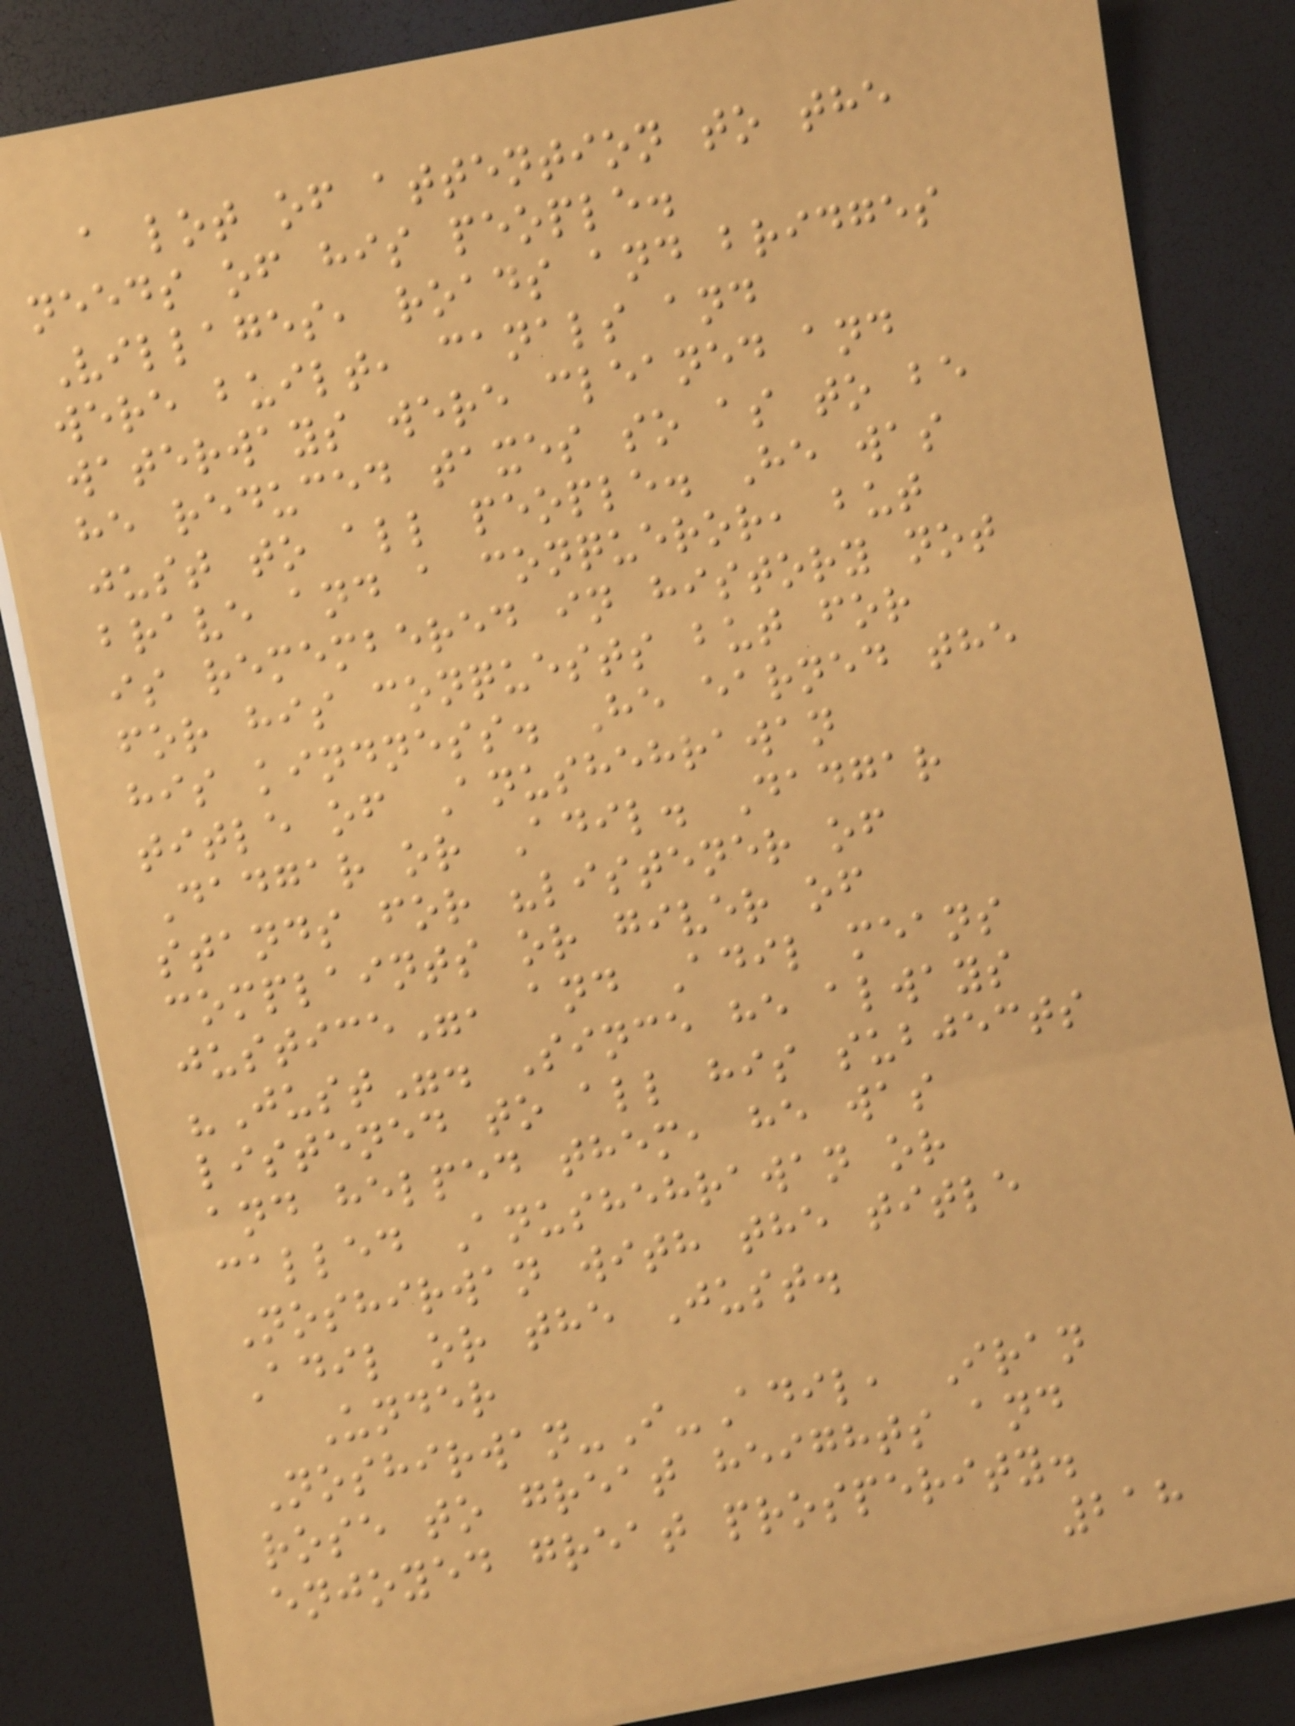a lot of attention to the
needs of his people.
Villages, roads and bridges
were built, canals and
waterways were cleaned and
he reduced taxes so as to be
just to all people. He was
brave and a conqueror, but
is remembered in history not
for his conquests but for
his kindness. He earned the
title of Anushehrawan
Dadgar or Adil. Dadgar
stands for "listener of
complaints or giver of
justice", and Adil means
"Just". Since he always
listened to all his subjects
and helped them, he was
called Anushehrawan or
Noshirwan with the title
Adil or the Just.
Under
Noshirwan-I-Adil, Iran
rose to great heights and
enjoyed great prosperity.
218
